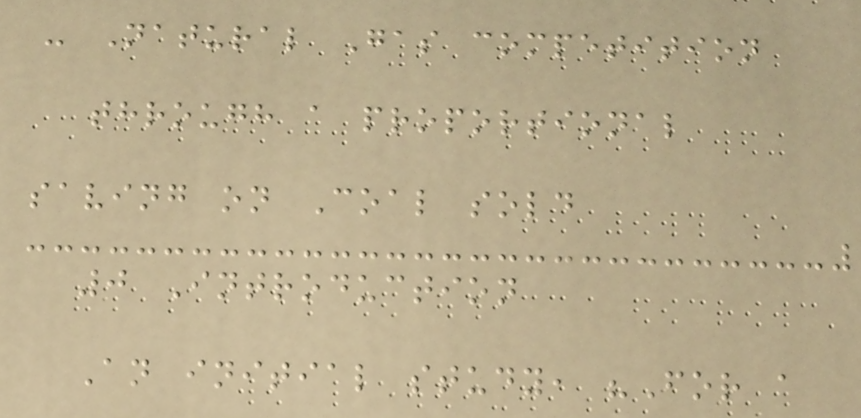- Natural Gas competition
through a proportional
saving on Coal sold
0 Introduction
An initial study, "For a
